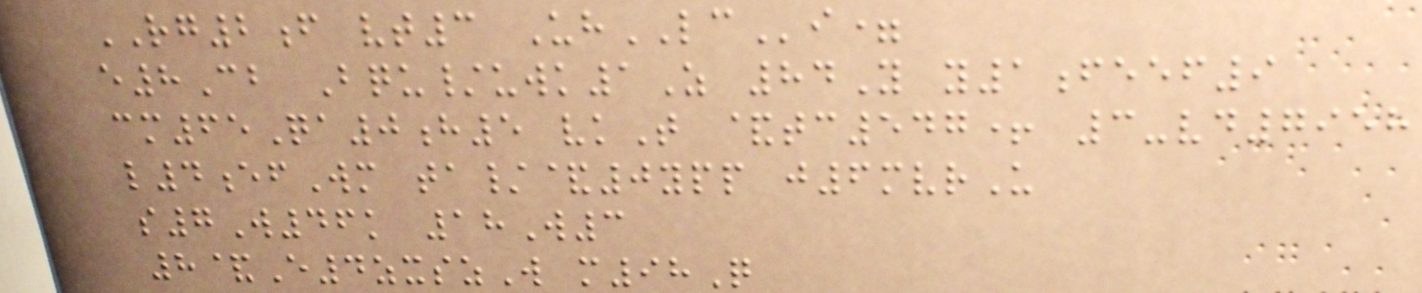RG2f vt3 UhLCi=
e8Cb Bqu/uwk1Z 84Y y1feef9
cm65Qa0h5 vkT &tc547+ 3-vd7958
l4efWm ta/&0ypp j6mvrU
s7W46k 18W3
8&E4zxszW m98Q
